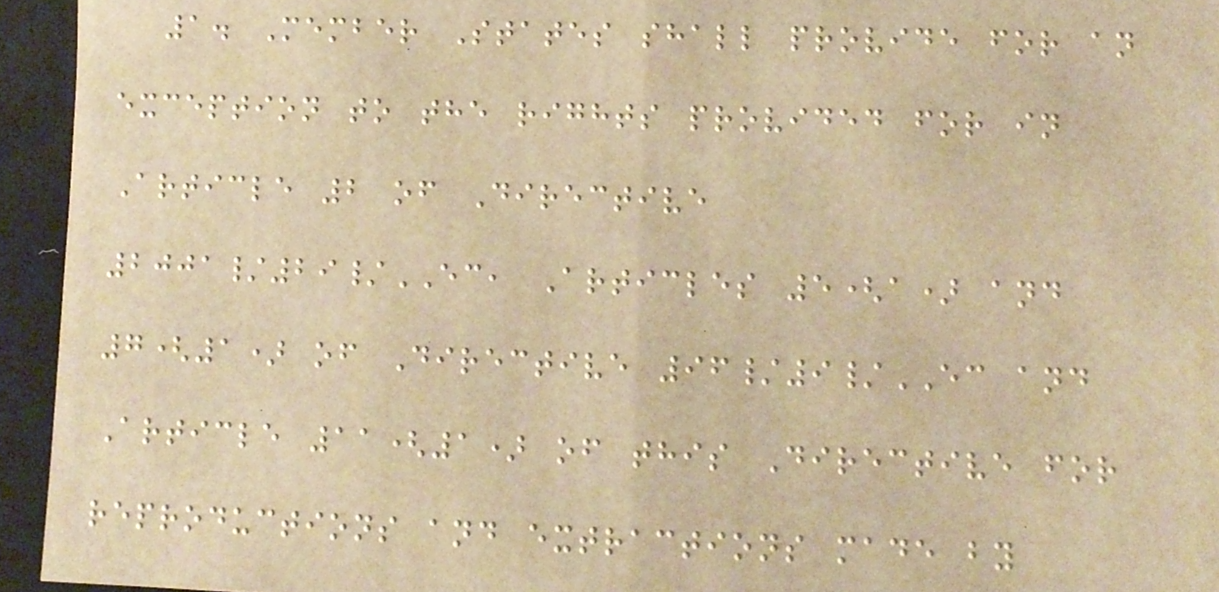1. Member States shall provide for an
exception to the rights provided for in
Article 2 of Directive
2001/29/EC, Articles 5(a) and
7(1) of Directive 96/9/EC and
Article 11(1) of this Directive for
reproductions and extractions made by
